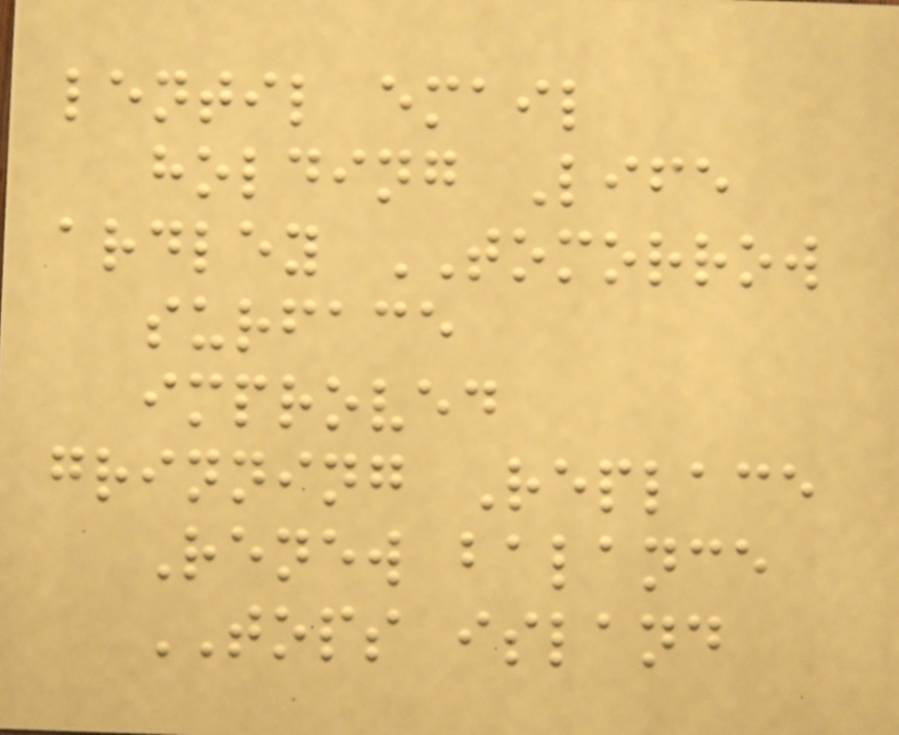lentil email
holding Life
ardley TOMORROW
surface
improved
grinning Replace
Renew balance
TOPS island
